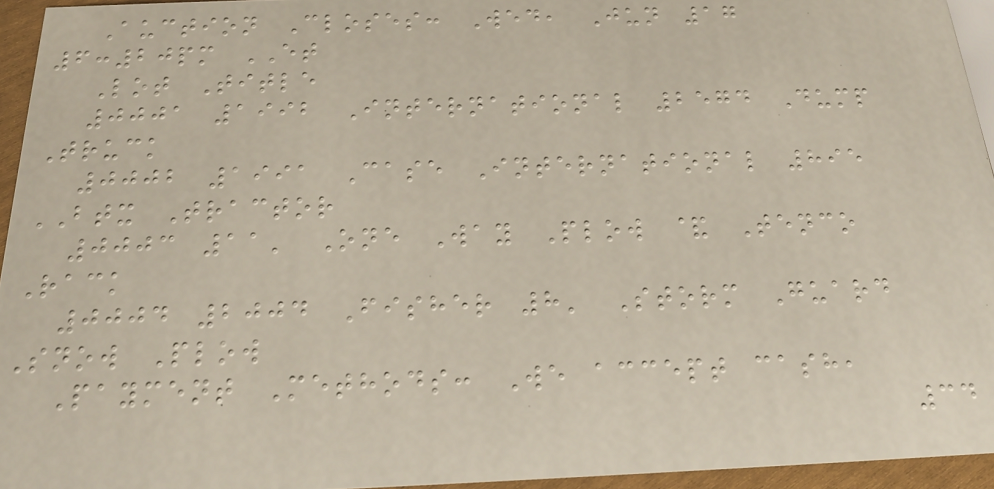Auction Closes: Wed, Jun 17
6:20pm ET
Lot Title
0001 1992 International 2574 Dump
Truck
0002 1991 Case International 895
BTX Tractor
0003 11' One Way Plow & Tenco
Rack
0004 2004 Fisher 8' Storm Guard
Snow Plow
Payment Methods: We accept cash,
34
